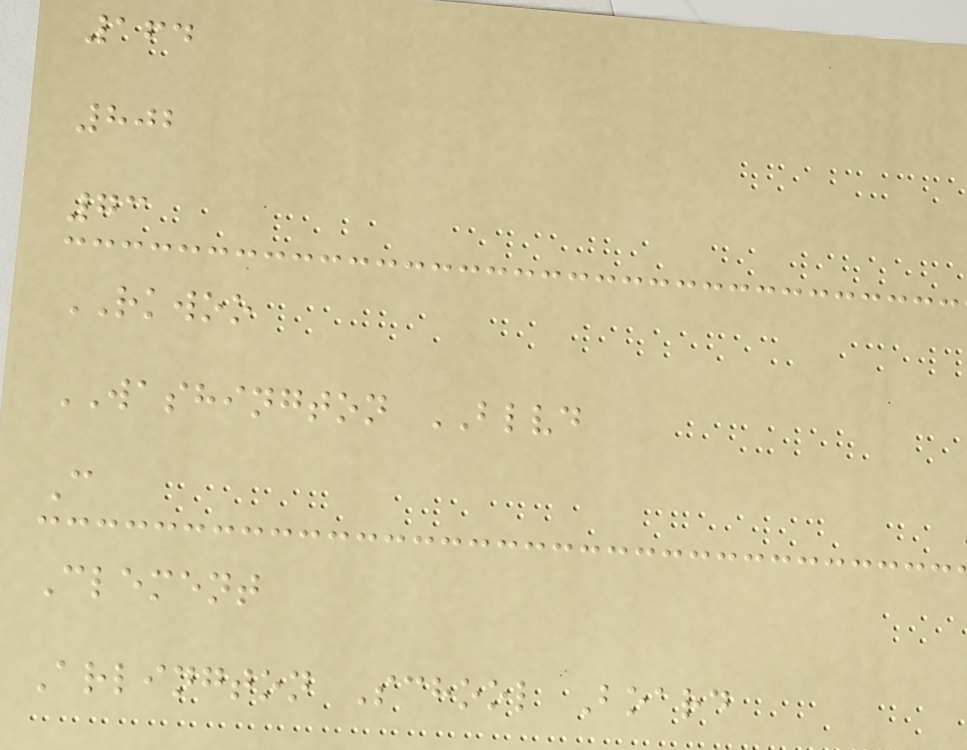164
802
73
RKWOO
WASHINGTON BLVD
C
Clement
Arlington School Board
